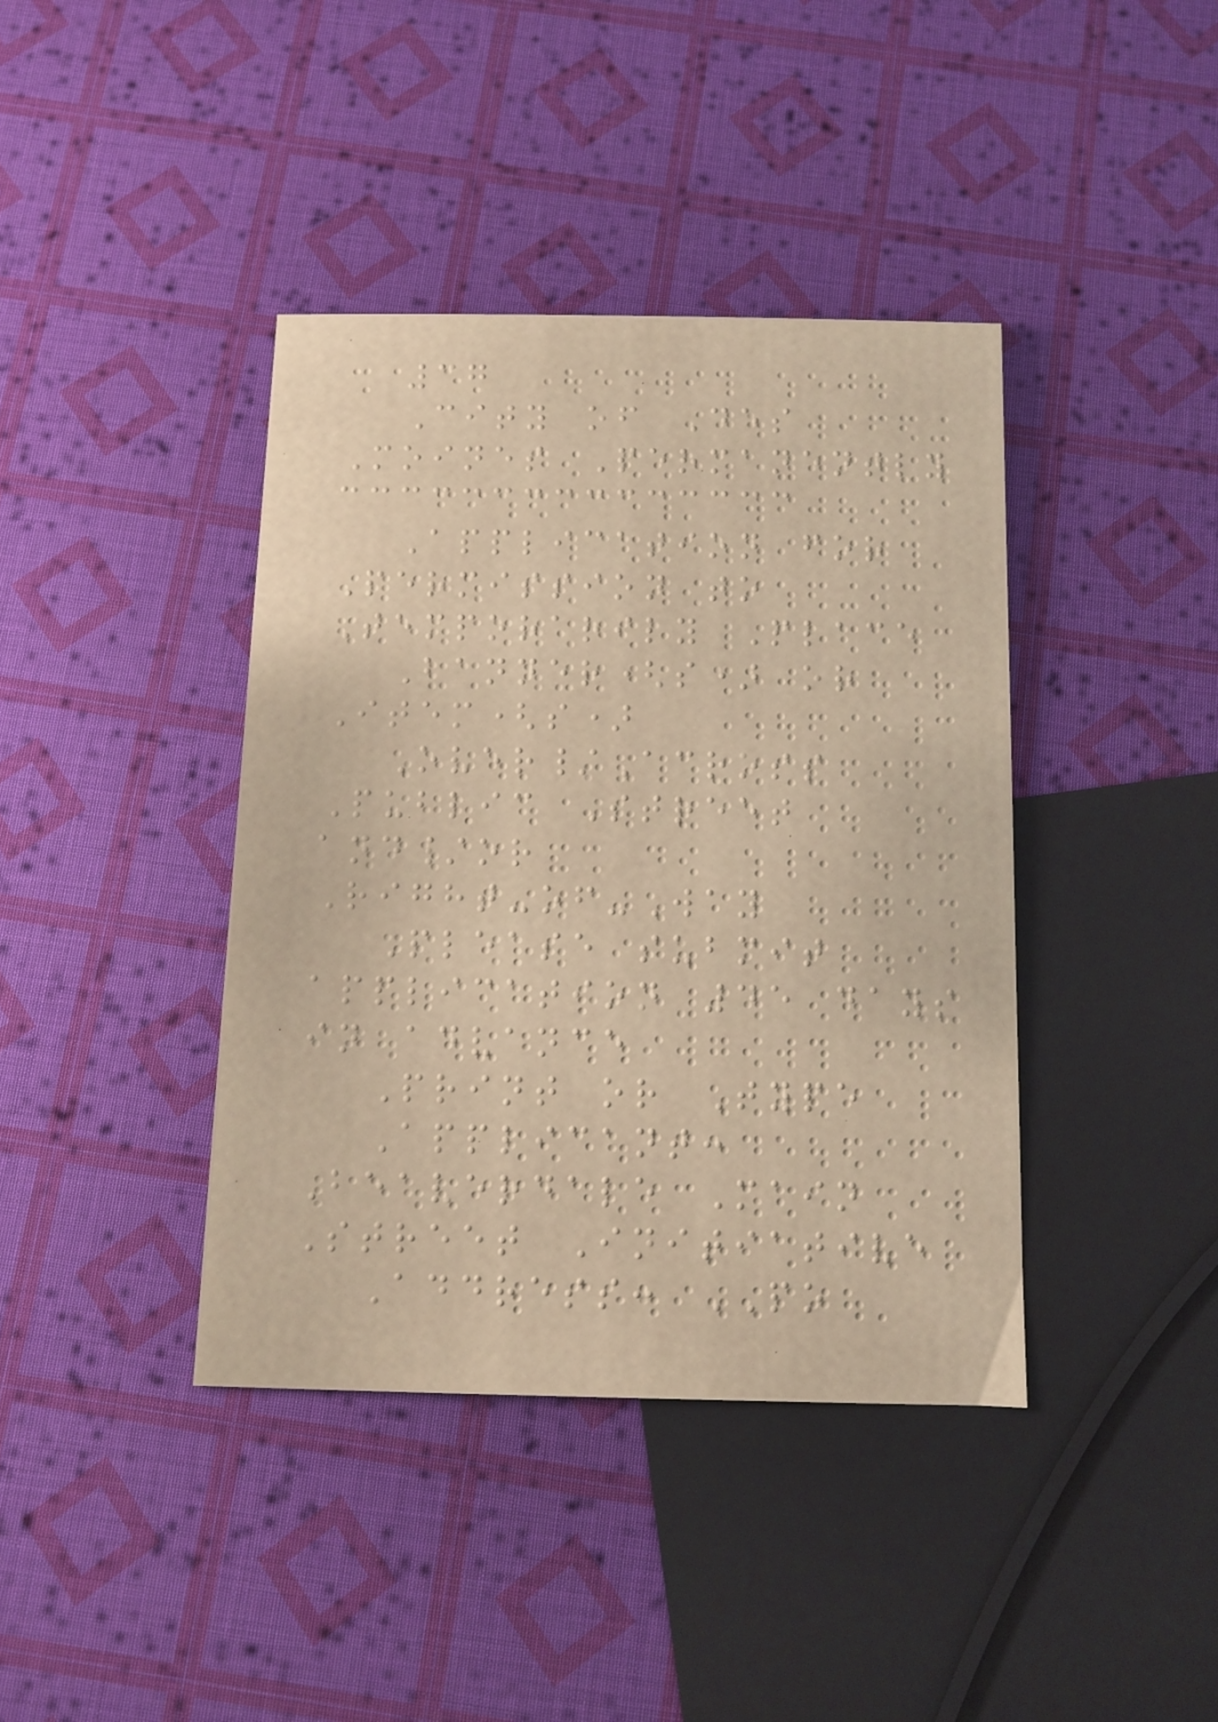37
City of Des
Moines Permanently
Application for
Permission to
Temporarily Place
Banner(s) or
Item(s)
Over/Across
Public Street
and/or
Right-of-Way
Please submit
application 45 days
in advance
Print or Type
Applicant:
Beaverdale Main
Street Initiative
Address: PO
